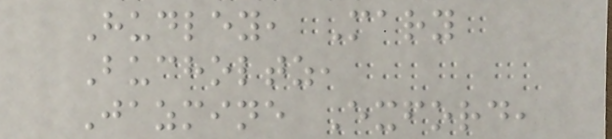Hudley, Mary
Bucholtz,
Jazmine Exford,
